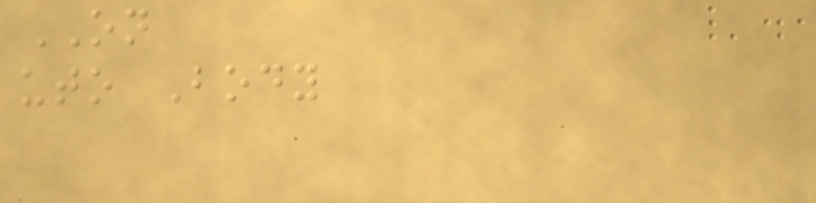ON
uto Body
